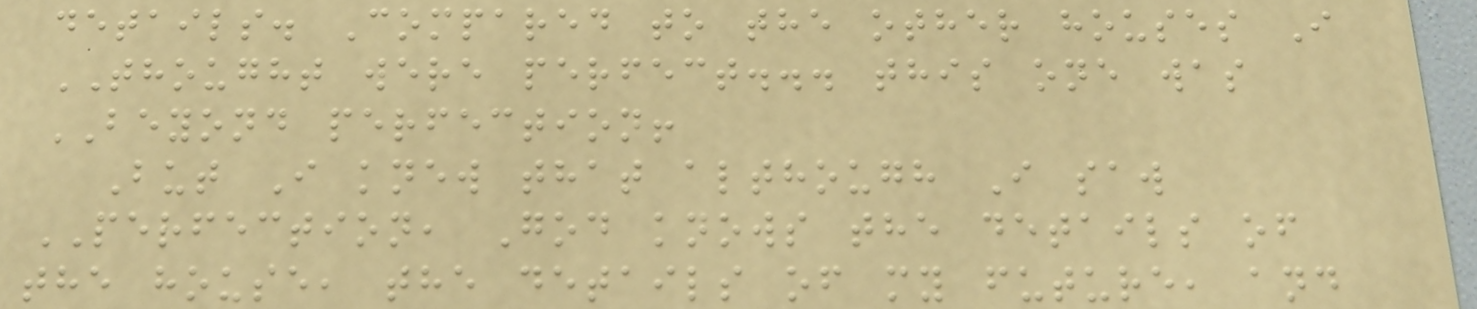details. Compared to the other houses I
THOUGHT were perfect... this one was
BEYOND perfection!
But I knew that although I saw
PERFECTION, God knows the details of
the house, the details of my future, and
